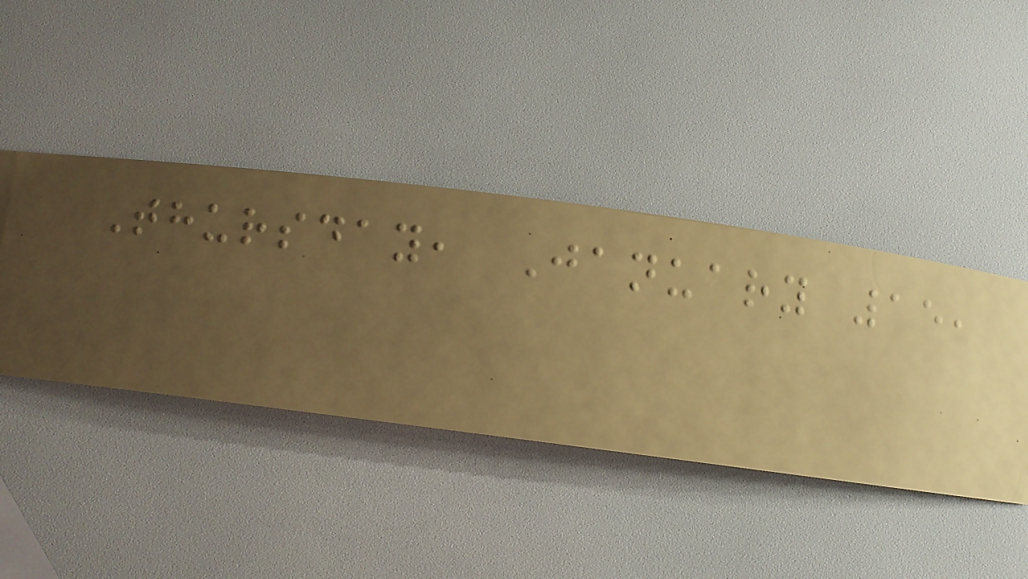Thursday, January 15,
